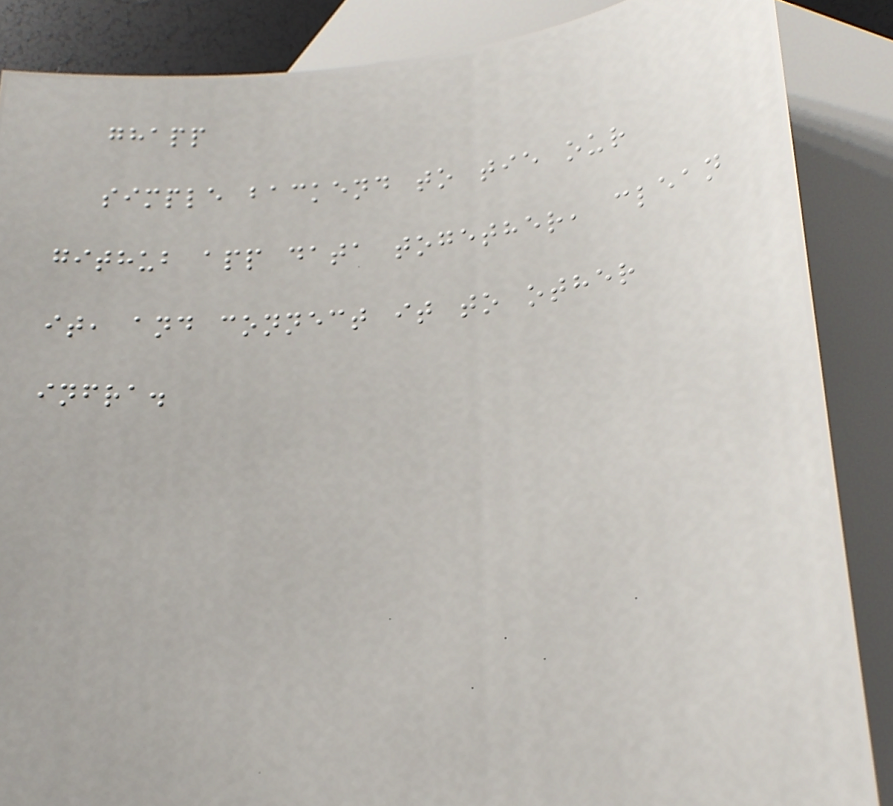ghapp
simple backend to tie our
github app data together, clean
it, and connect it to other
infra.
